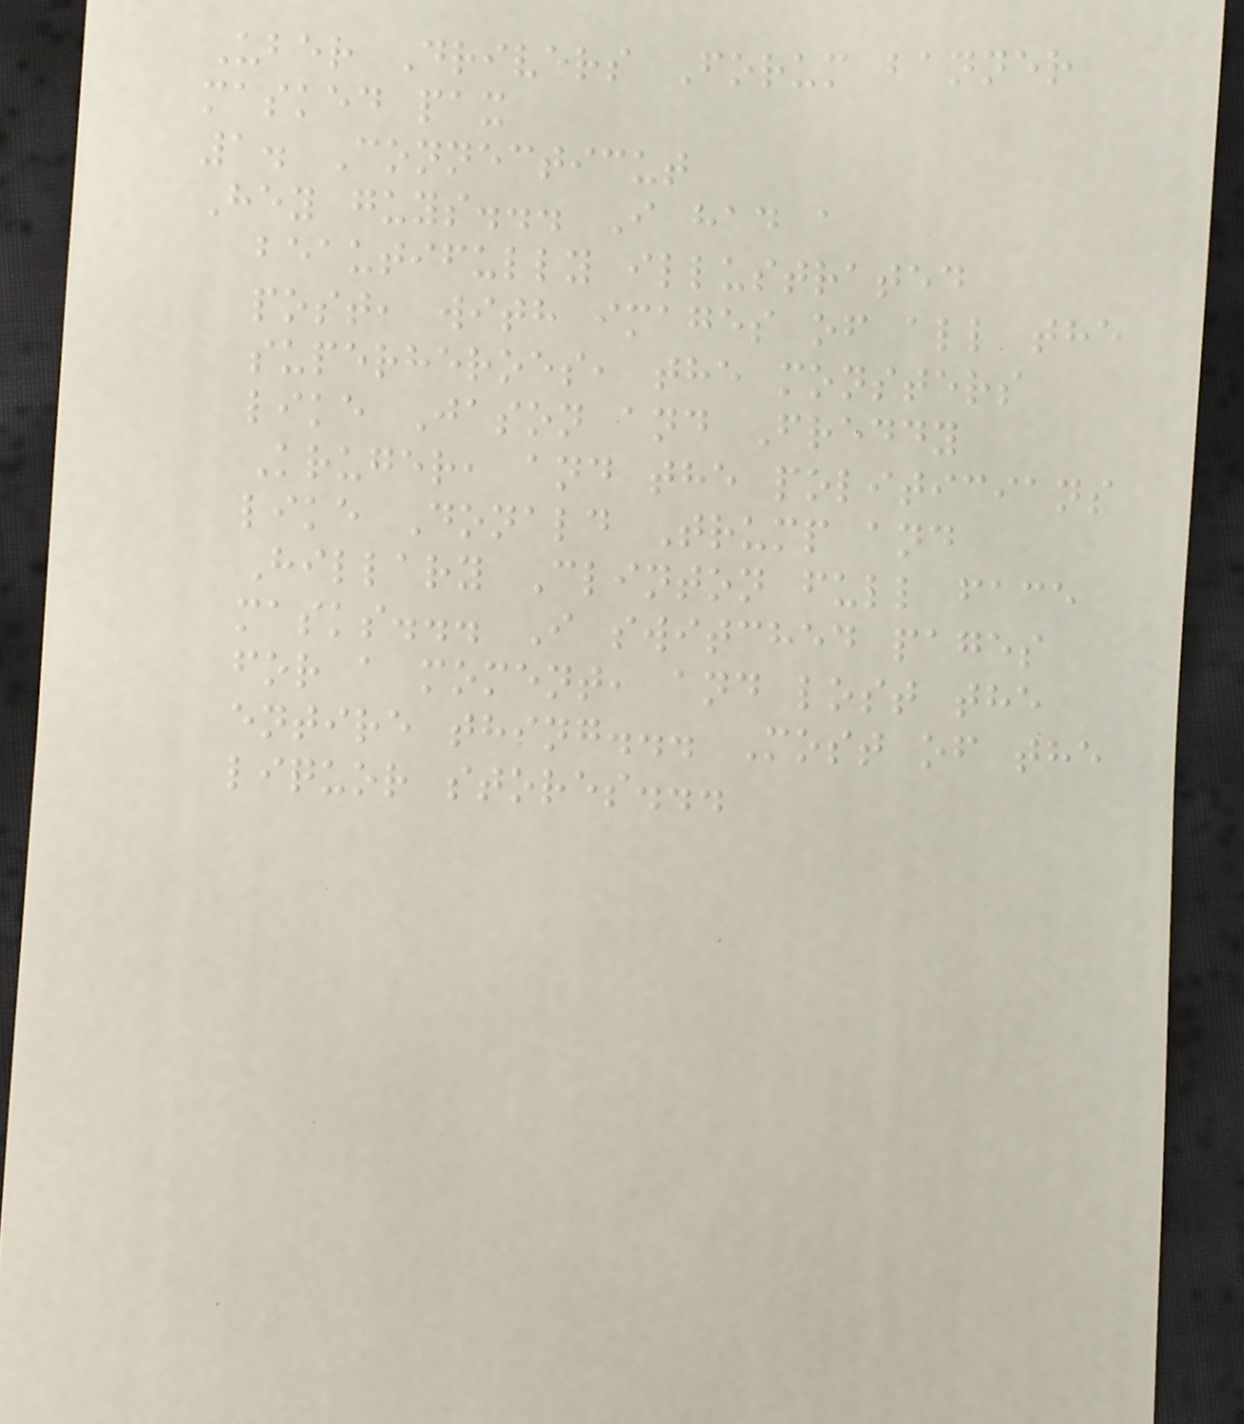Uber Drivers Forum banner
masked pax
1. Connecticut
Hey guys... I had a
beautifully illustrated
post, with images of all the
superheroes, the monsters
like Jason and Freddy
Kruger, and the politicians
like Donald Trump and
Hillary Clinton full face
masks... I switched pages
for a moment, and lost the
entire thing... Most of the
liquor stores...
